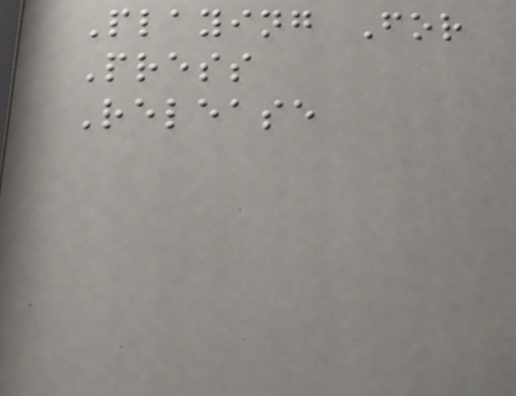Playing For
Press
Release
